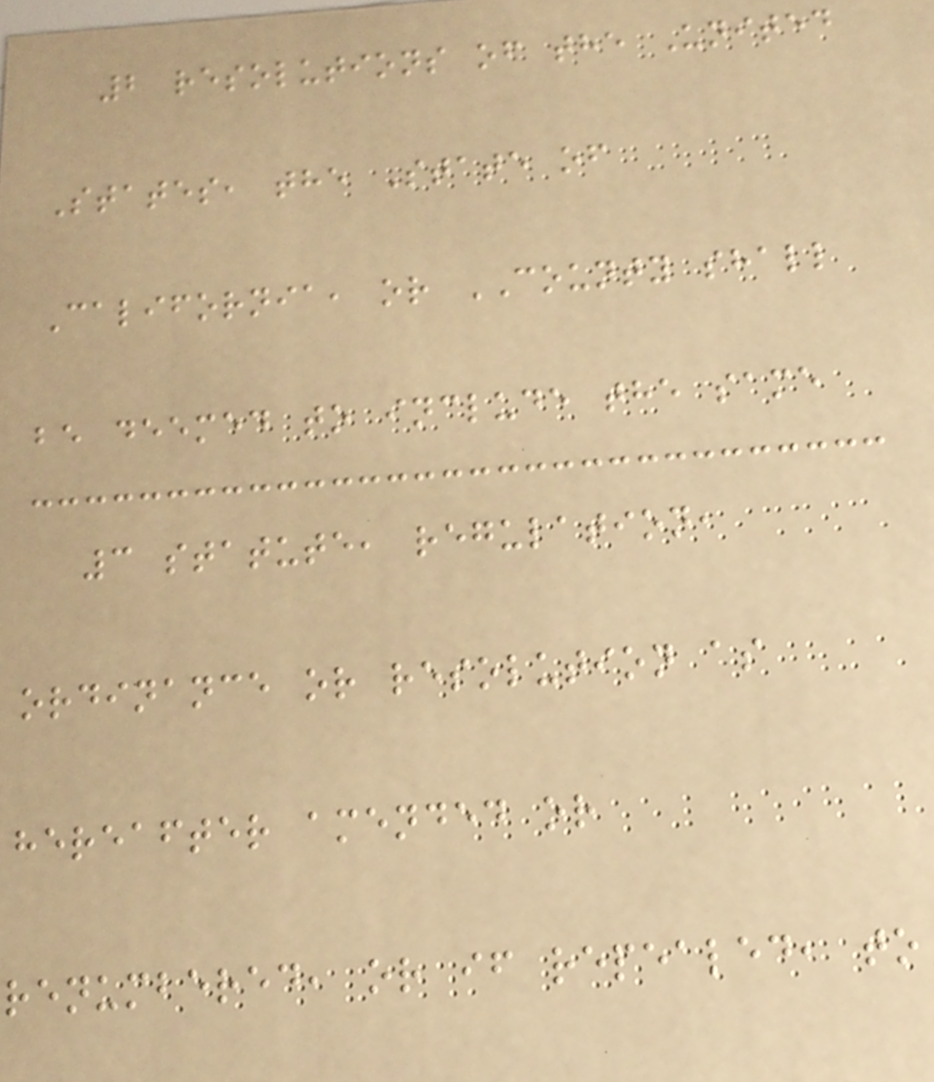2 resolutions of the United
States, the State of
California, or COUNTY shall
be deemed to include the same
3 statute, regulation,
ordinance or resolution as
hereafter amended or
renumbered, or if repealed, to
